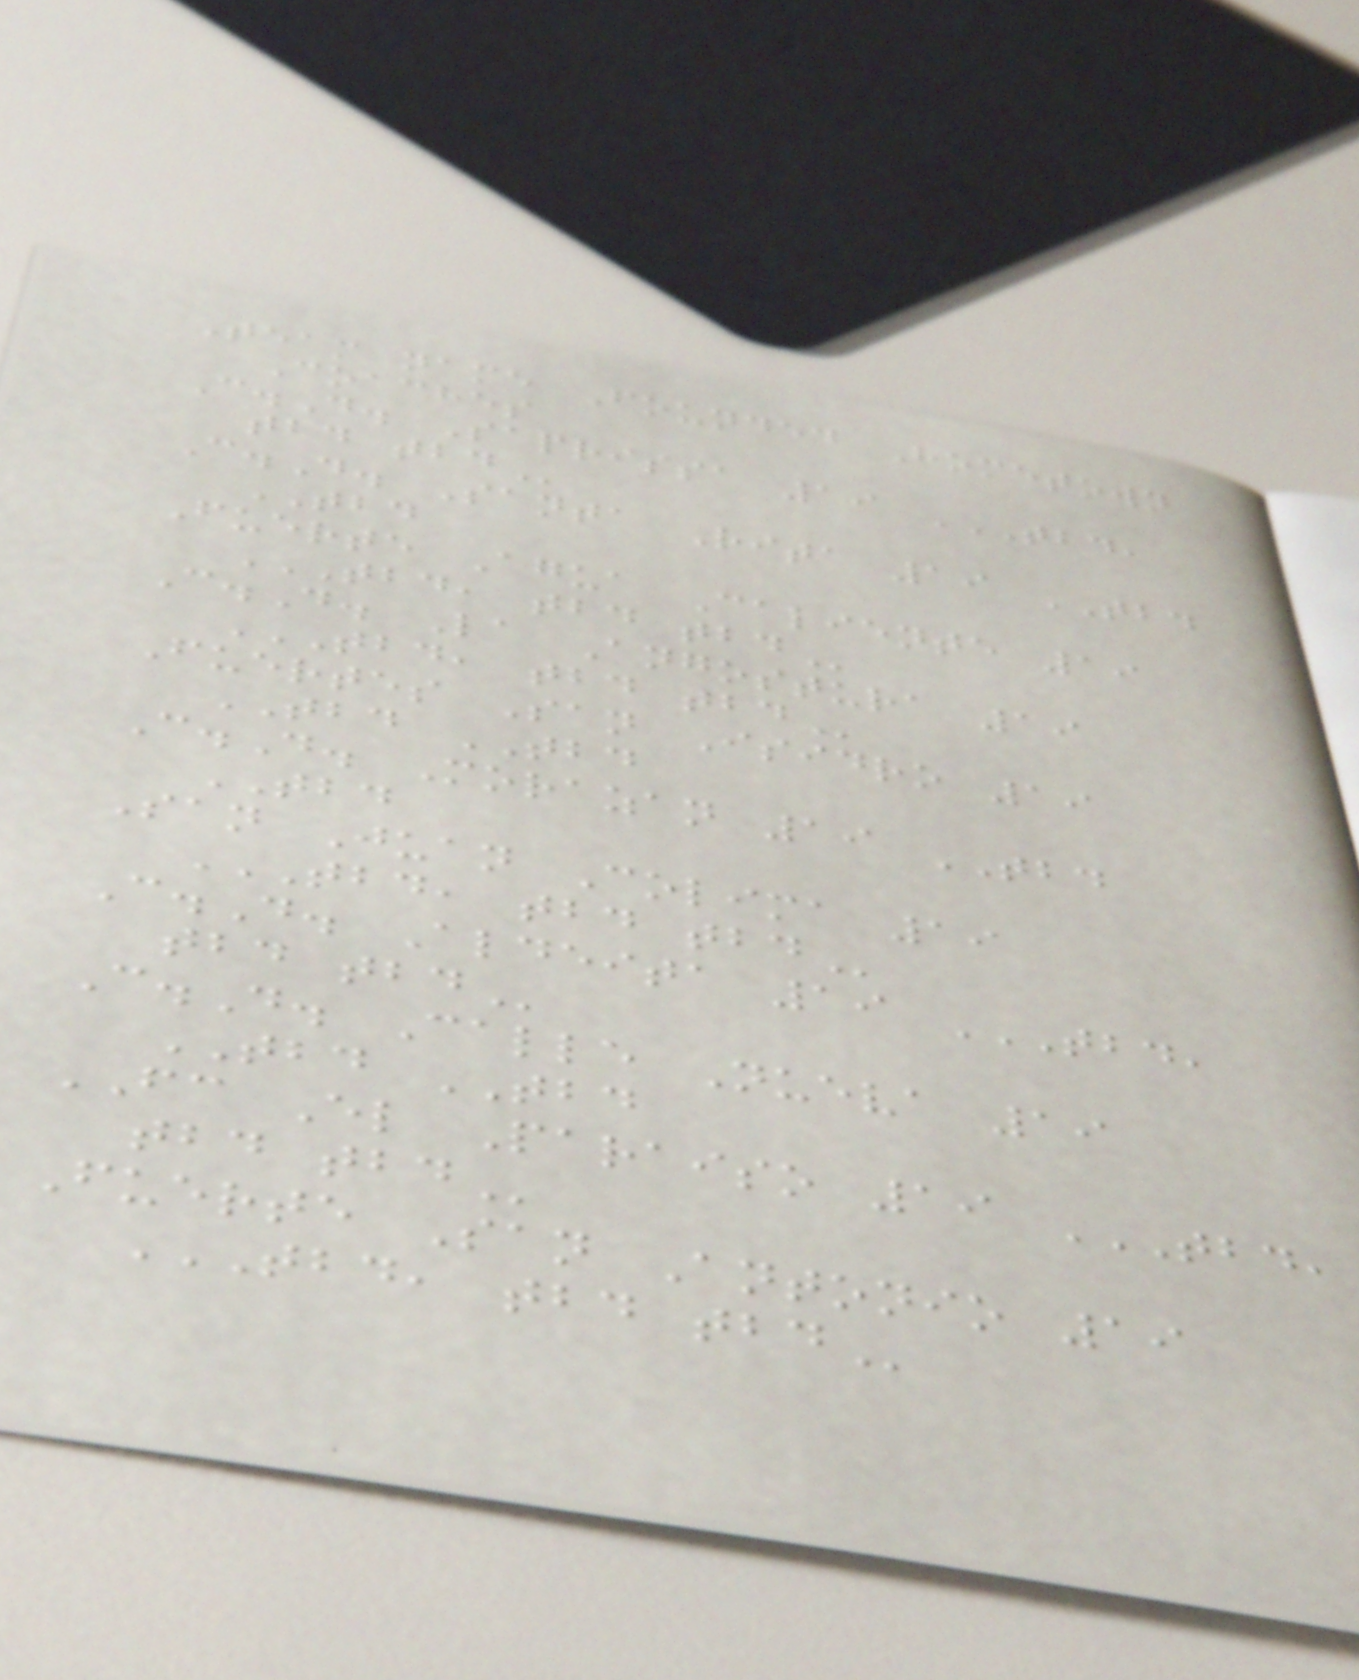Team name Founded Hometown
Coaches
C.D. Saprissa 19 TBD,
TBD TBD
C.D. Santa Rita 19 TBD
TBD
Fuerte Agua Caliente 19
TBD, TBD TBD
C.D. La Angostura 19
TBD, TBD TBD
Fuertes San Isidro 19
TBD TBD
C.D. Morazan 19 TBD
TBD
San Juan Colima 19
TBD, TBD TBD
C.D. Aldeita 19 TBD,
TBD TBD
C.D. Calle Nueva 19
TBD TBD
FC El Paraiso 19 TBD,
TBD TBD
Fuerte San Antonio 19
TBD, TBD TBD
